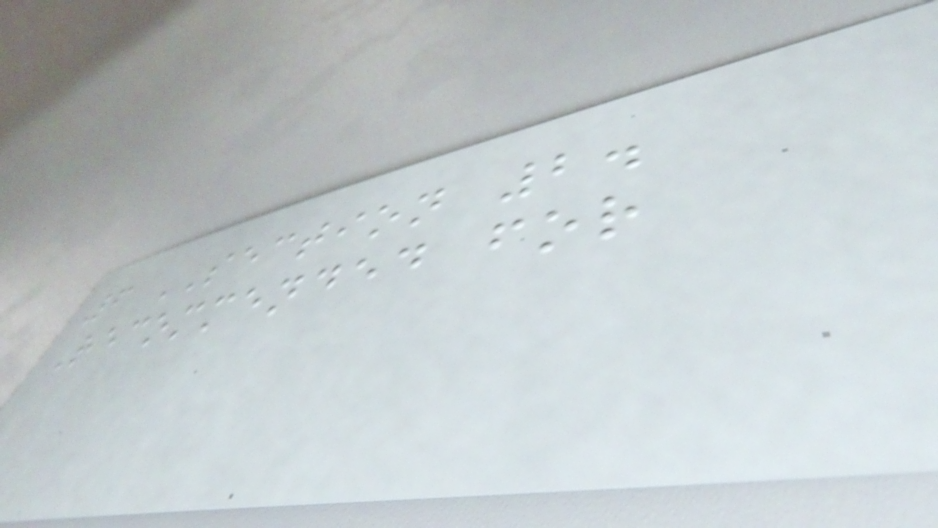6 SECTION 2.
Recommended for
